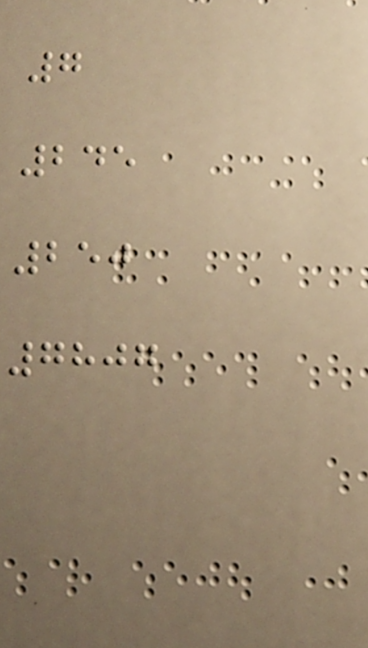7
245
250
7807
